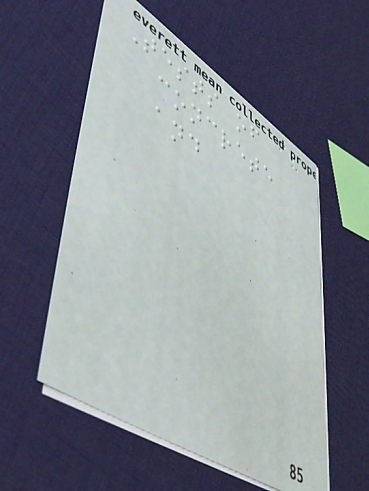Tests of
concrete
and
